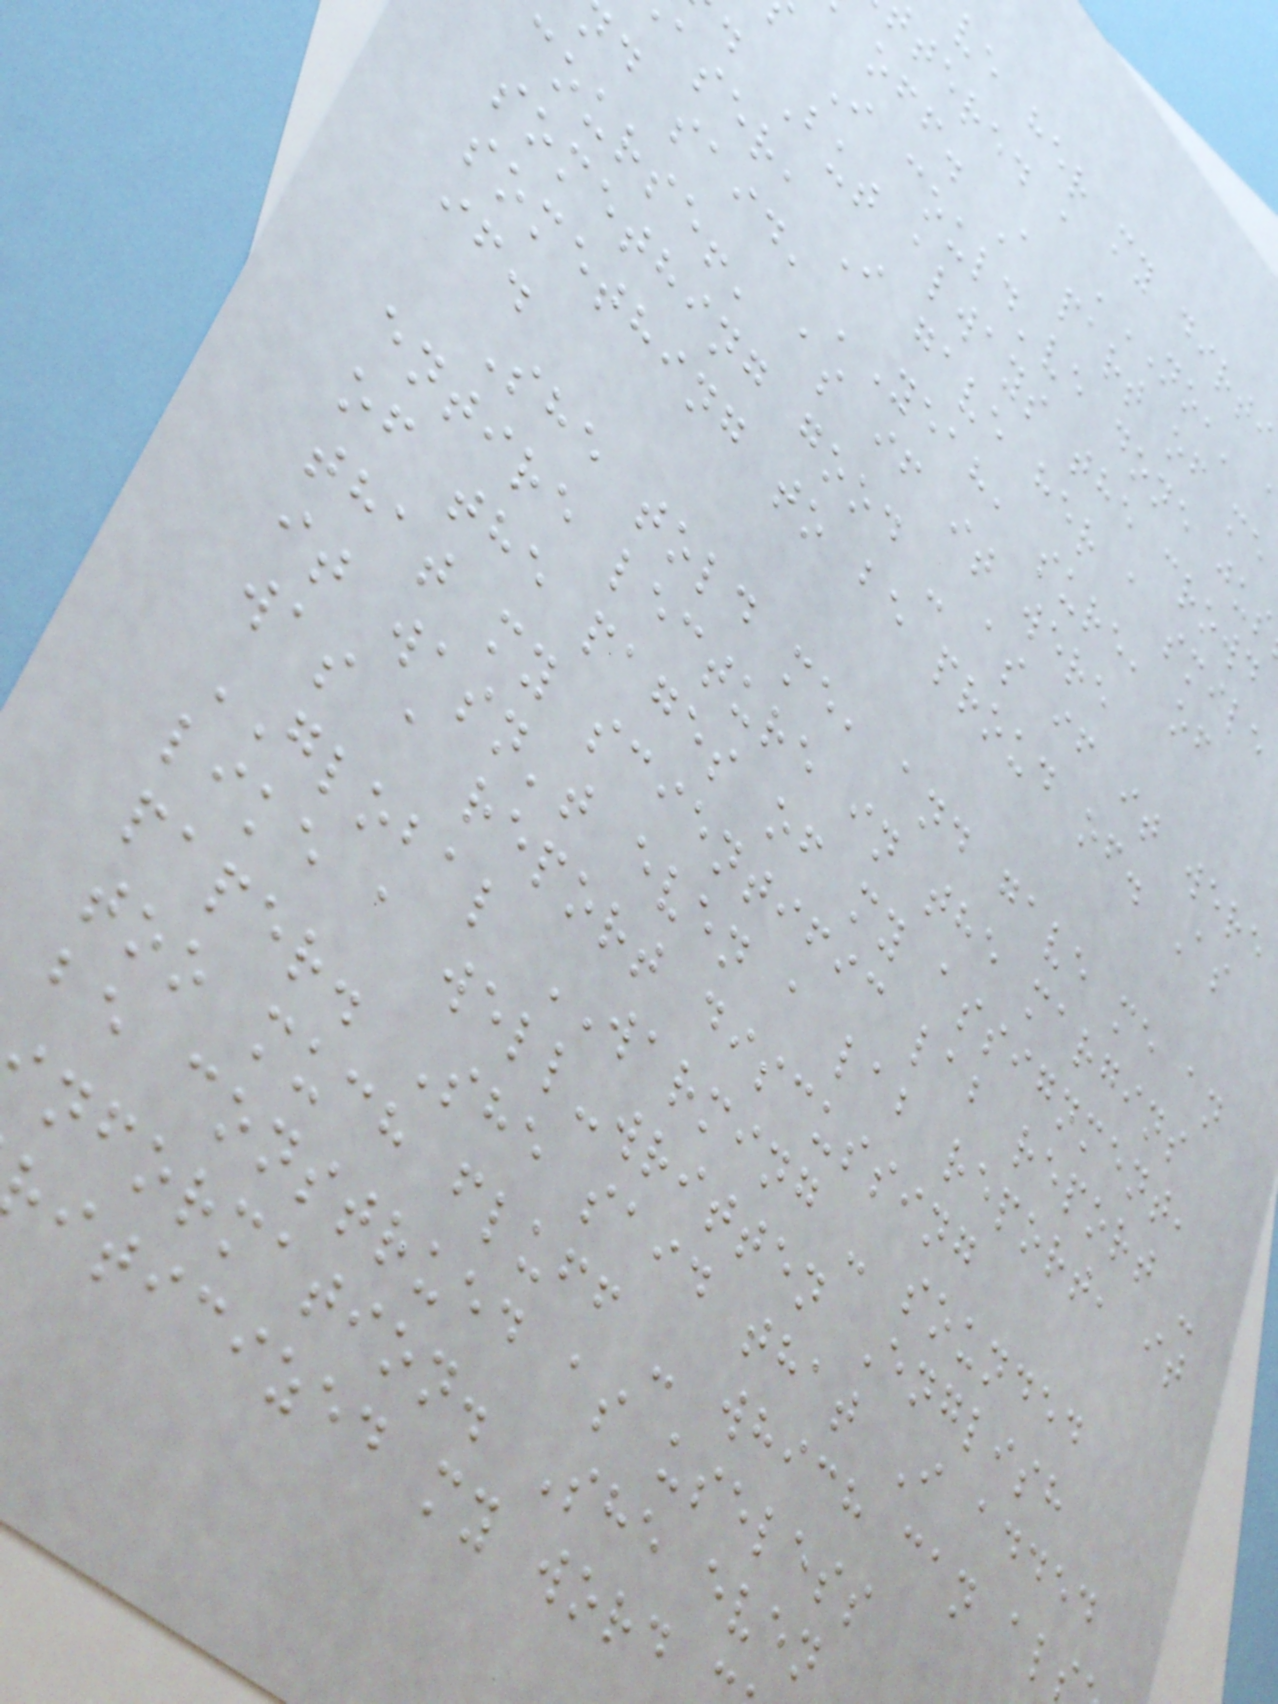ve her my dirti
tered a 'NO,'
off. A part of me
I could've done jus
. But always the crowd
aser, I gave her a smile
d said, 'Yeah, sure, of
course!' as if it were
something good - as if it were
something to be proud of. As
if.
She told me, and gave me an
entire lecture in the margins
of the pages of my assignment,
that my scientific lab report -
it wasn't even a lab report, it
was a report discussing
GLOBAL WARMING - sounded
like a well-written English
paper. She said that I added
too much fluff - which can al
be construed as useless
nformation. She even
iticized my word
